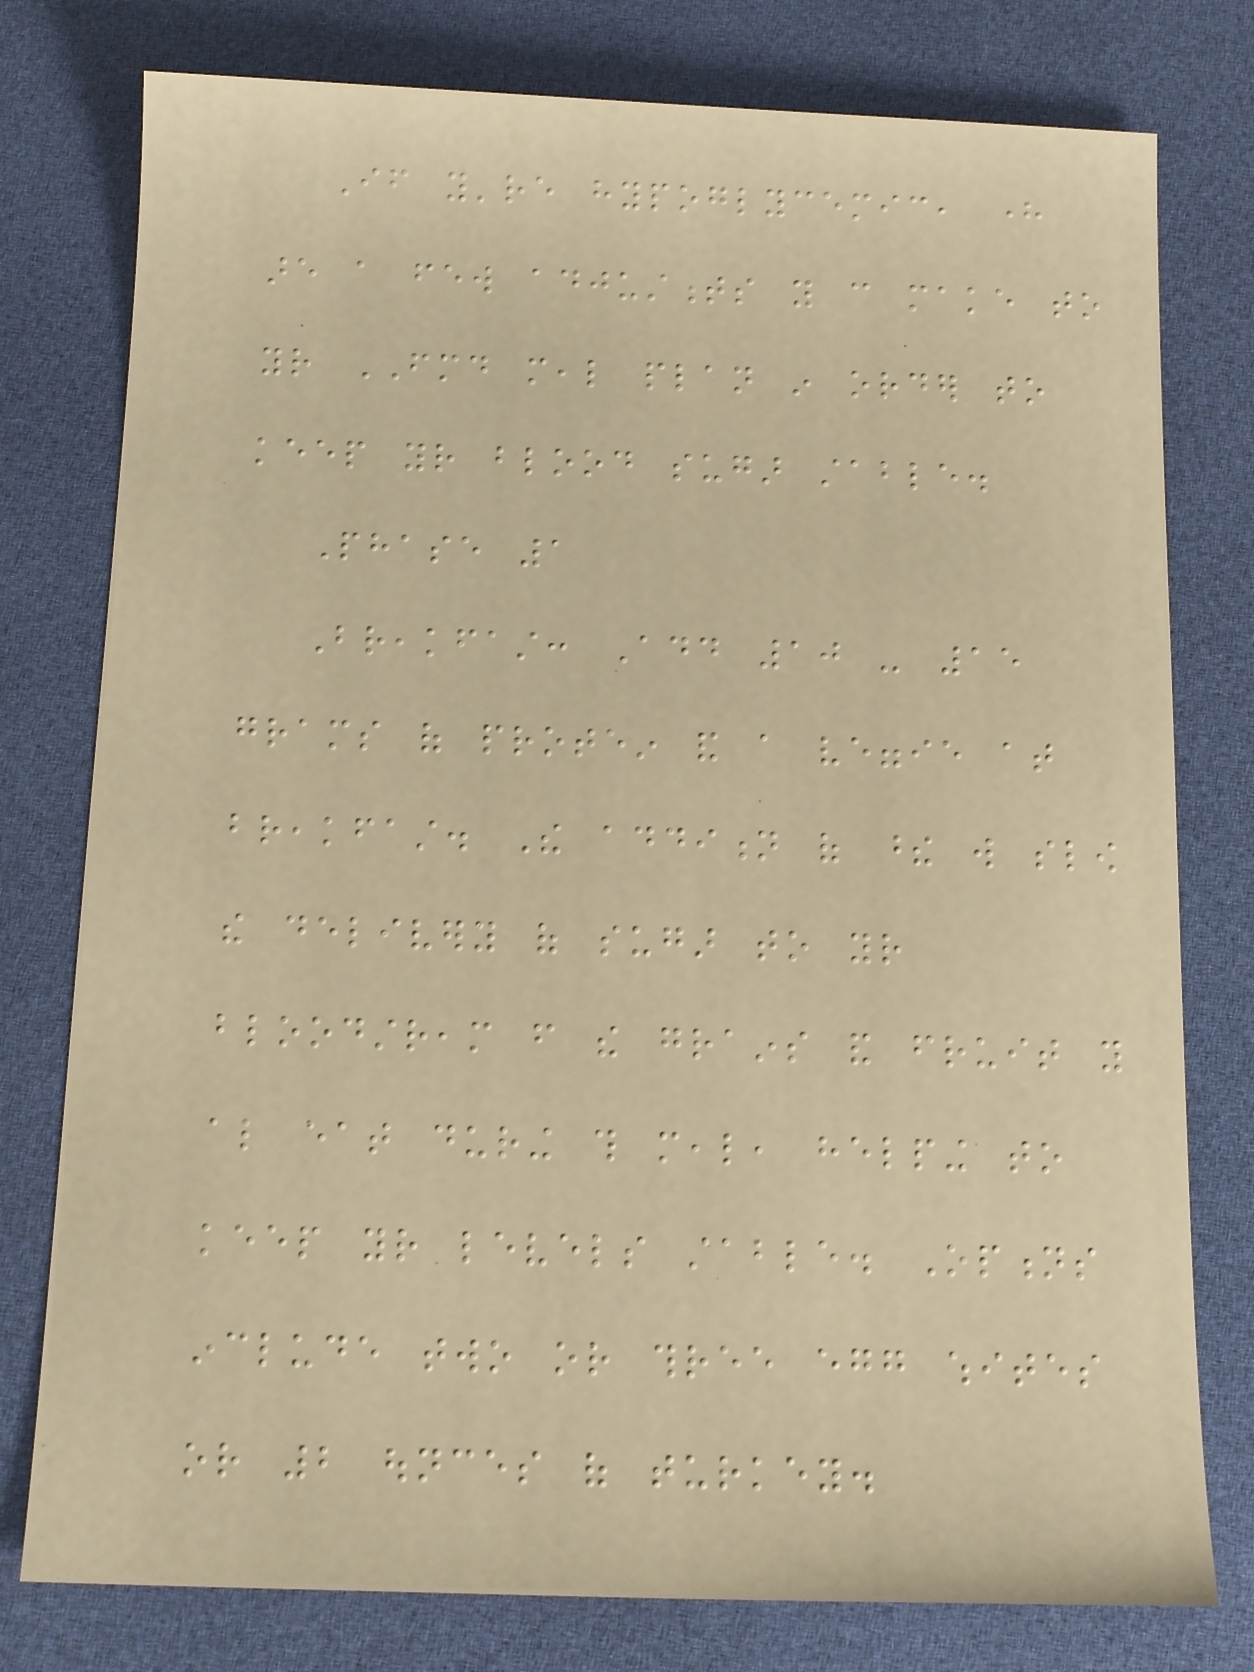If you're hypoglycemic, here
are a few adjustments you can make to
your FMD meal plan in order to
keep your blood sugar stable.
Phase 1
Breakfast: Add 10 - 15
grams of protein and a veggie at
breakfast. The addition of these will slow
the delivery of sugar to your
bloodstream from the grains and fruit you
also eat during this meal, helping to
keep your levels stable. Options
include two or three egg whites
or 2 ounces of turkey.
